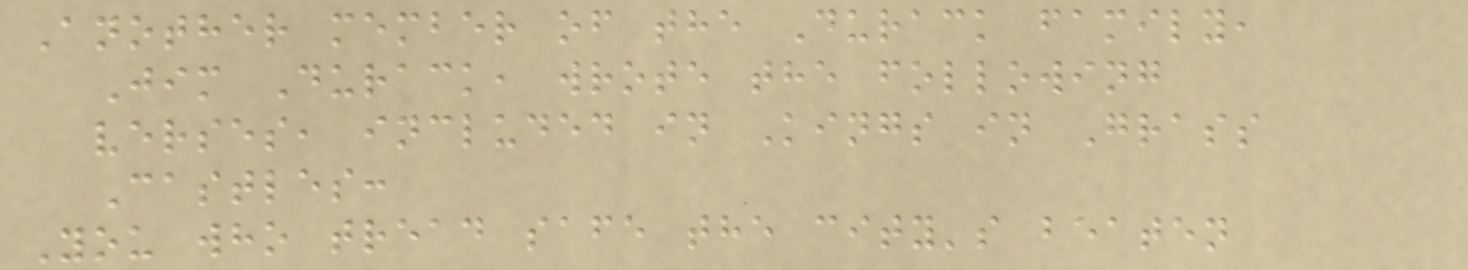Another member of the Durack family,
Jim Durack, wrote the following
verses, included in Kings in Grass
Castles:
You who tread safe the city's beaten
